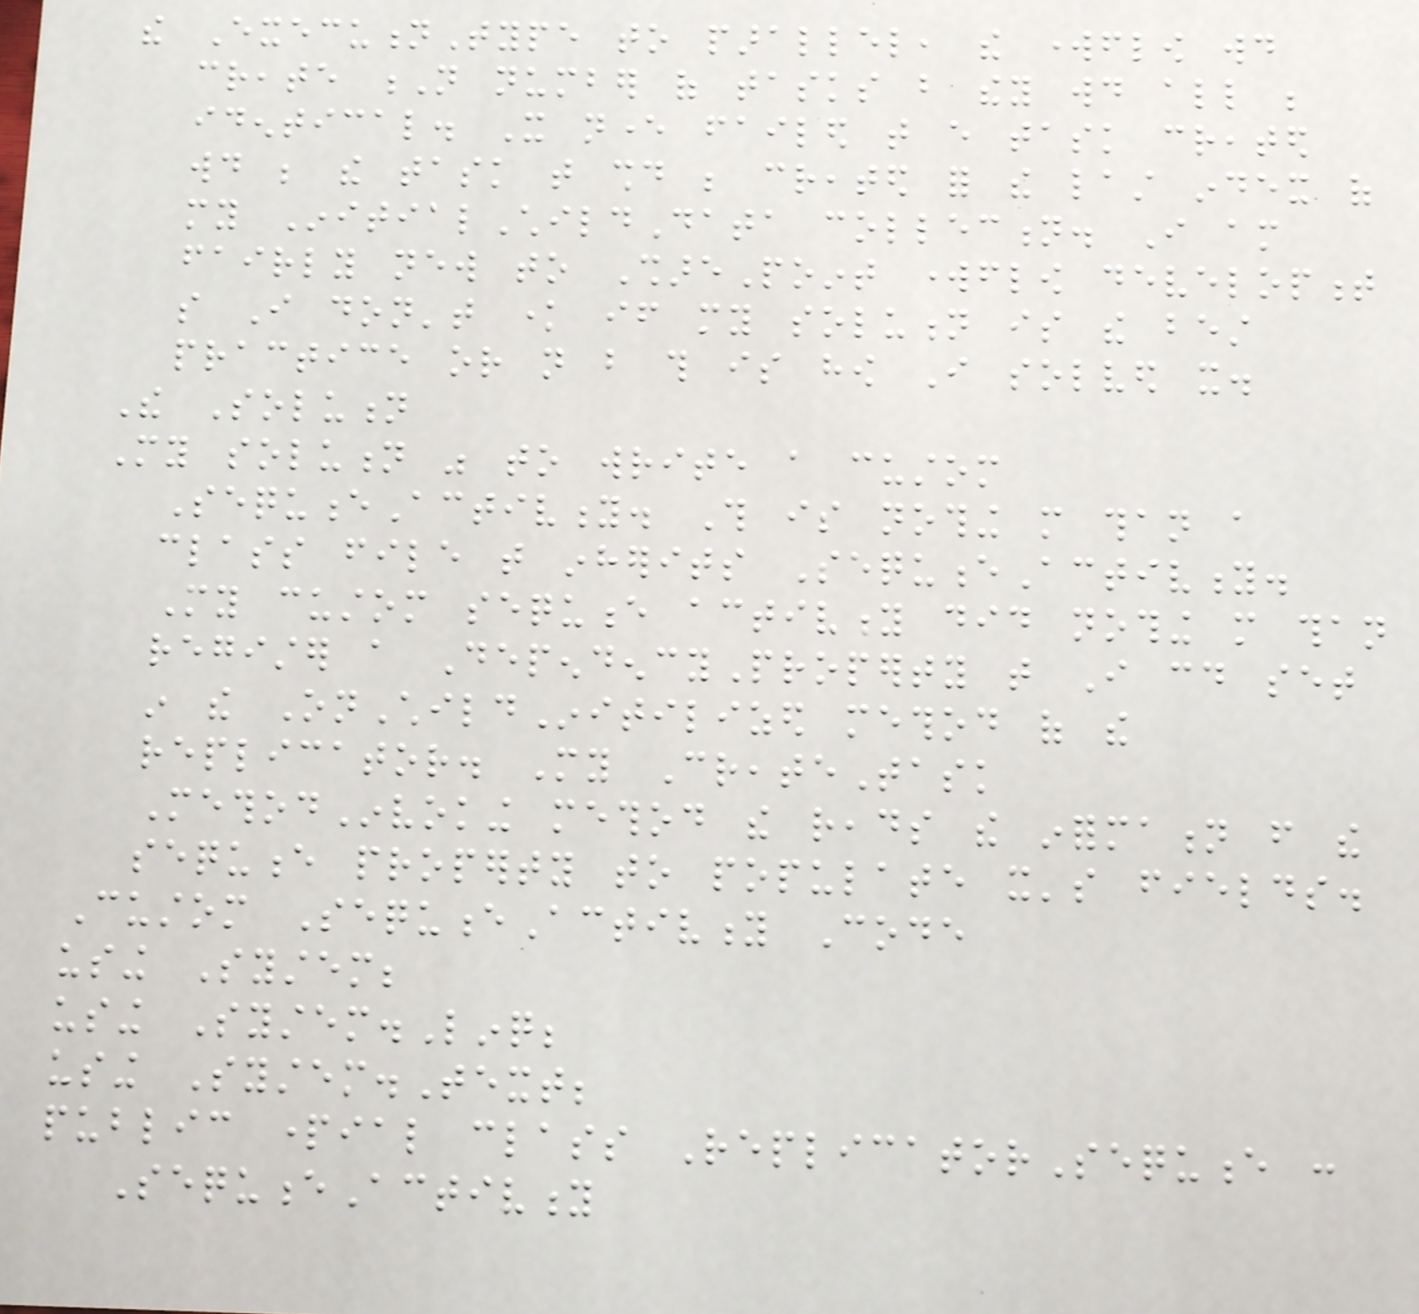the ExecutionType to parallel, the workflow would
create N number of tasks but they would all be
identical. It never failed that every task created
would be the task that should be created for the last index of
my InitialChildData collection. I am
fairly new to SharePoint workflow development
so I don't know if my solution is the best
practice or not but this is how I solved it.
The Solution
My solution was to write a custom
SequenceActivity. This is nothing more than a
class file that inherits SequenceActivity.
My custom sequence activity did nothing more than
register a DependencyProperty that I could set
in the OnChildInitilized method of the
replicator. My CreateTask
MethodInvoking method the reads the information from the
sequence property to populate it's fields.
Custom SequenceActivity Code
using System;
using System.Linq;
using System.Text;
public partial class ReplicatorSequence :
SequenceActivity
